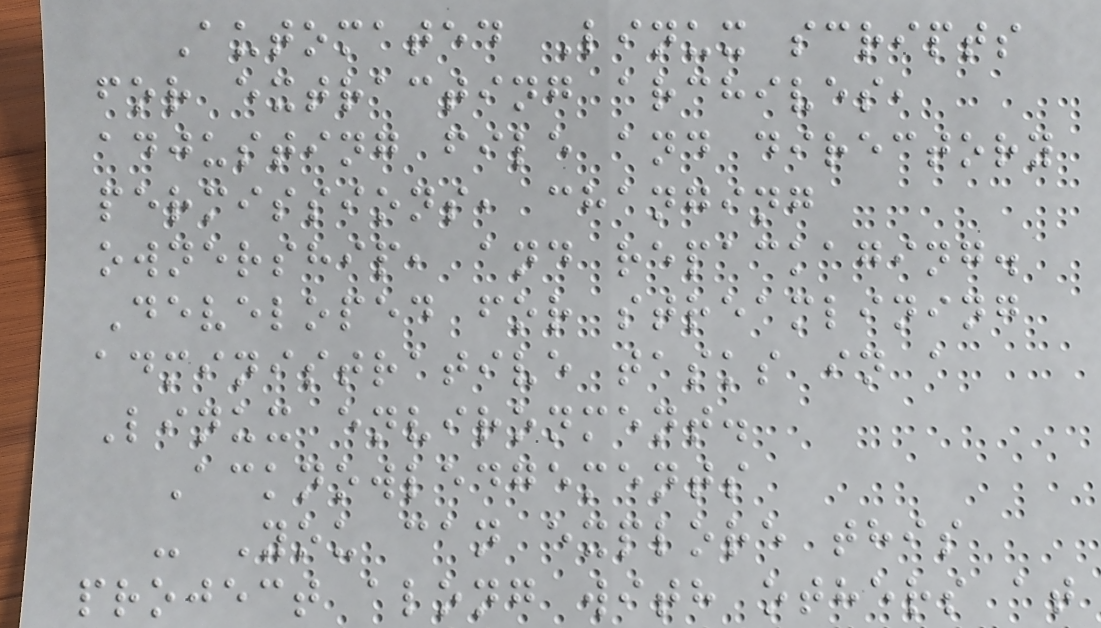Automated Linux scripts
for extracting archives,
adjusting file and directory
permissions, changing
ownership, and repackaging.
Developed for streamlining
administrative tasks in a
Linux environment.
Acknowledgements
- You can explore this
project along with others at
